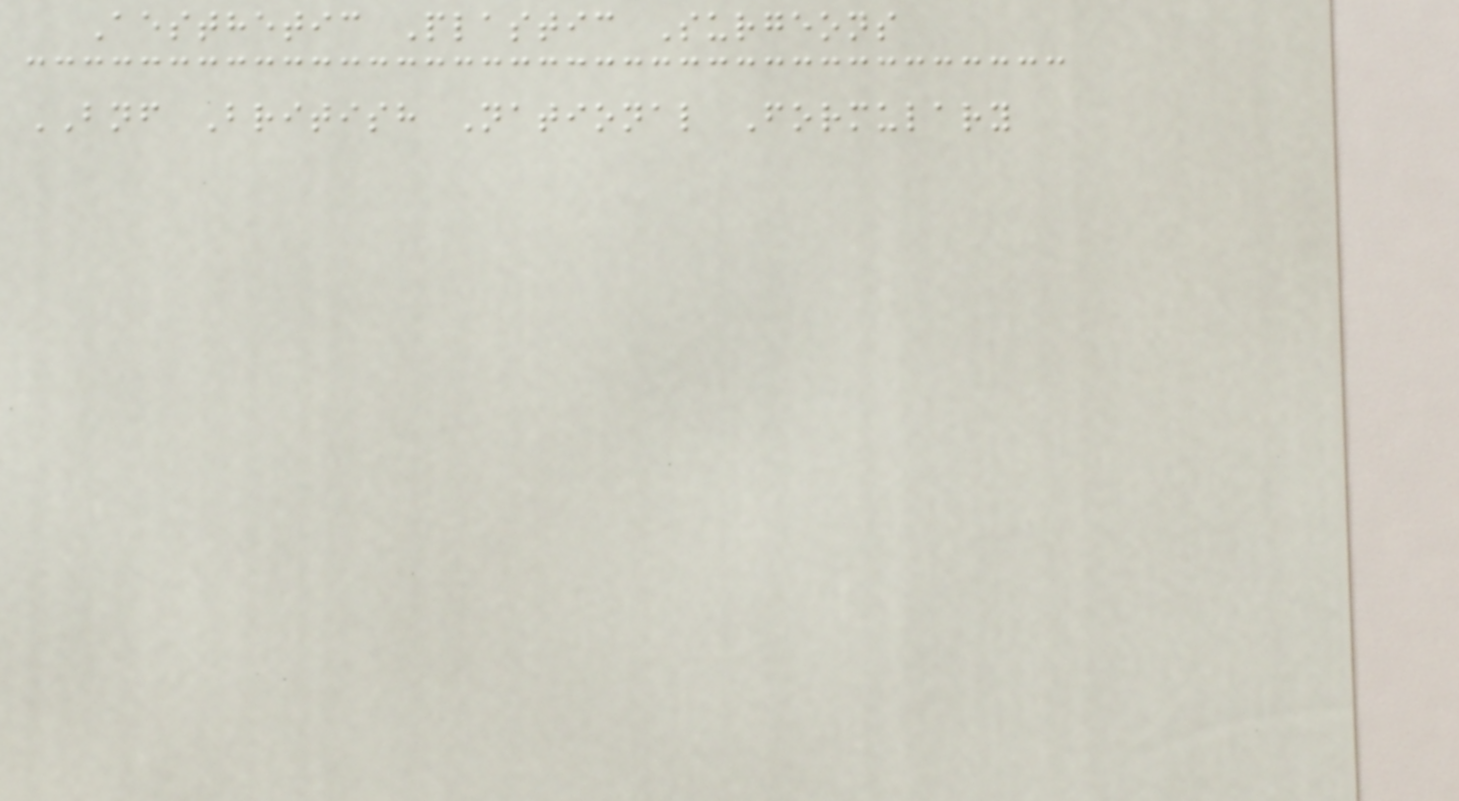Aesthetic Plastic Surgeons
BNF British National Formulary
